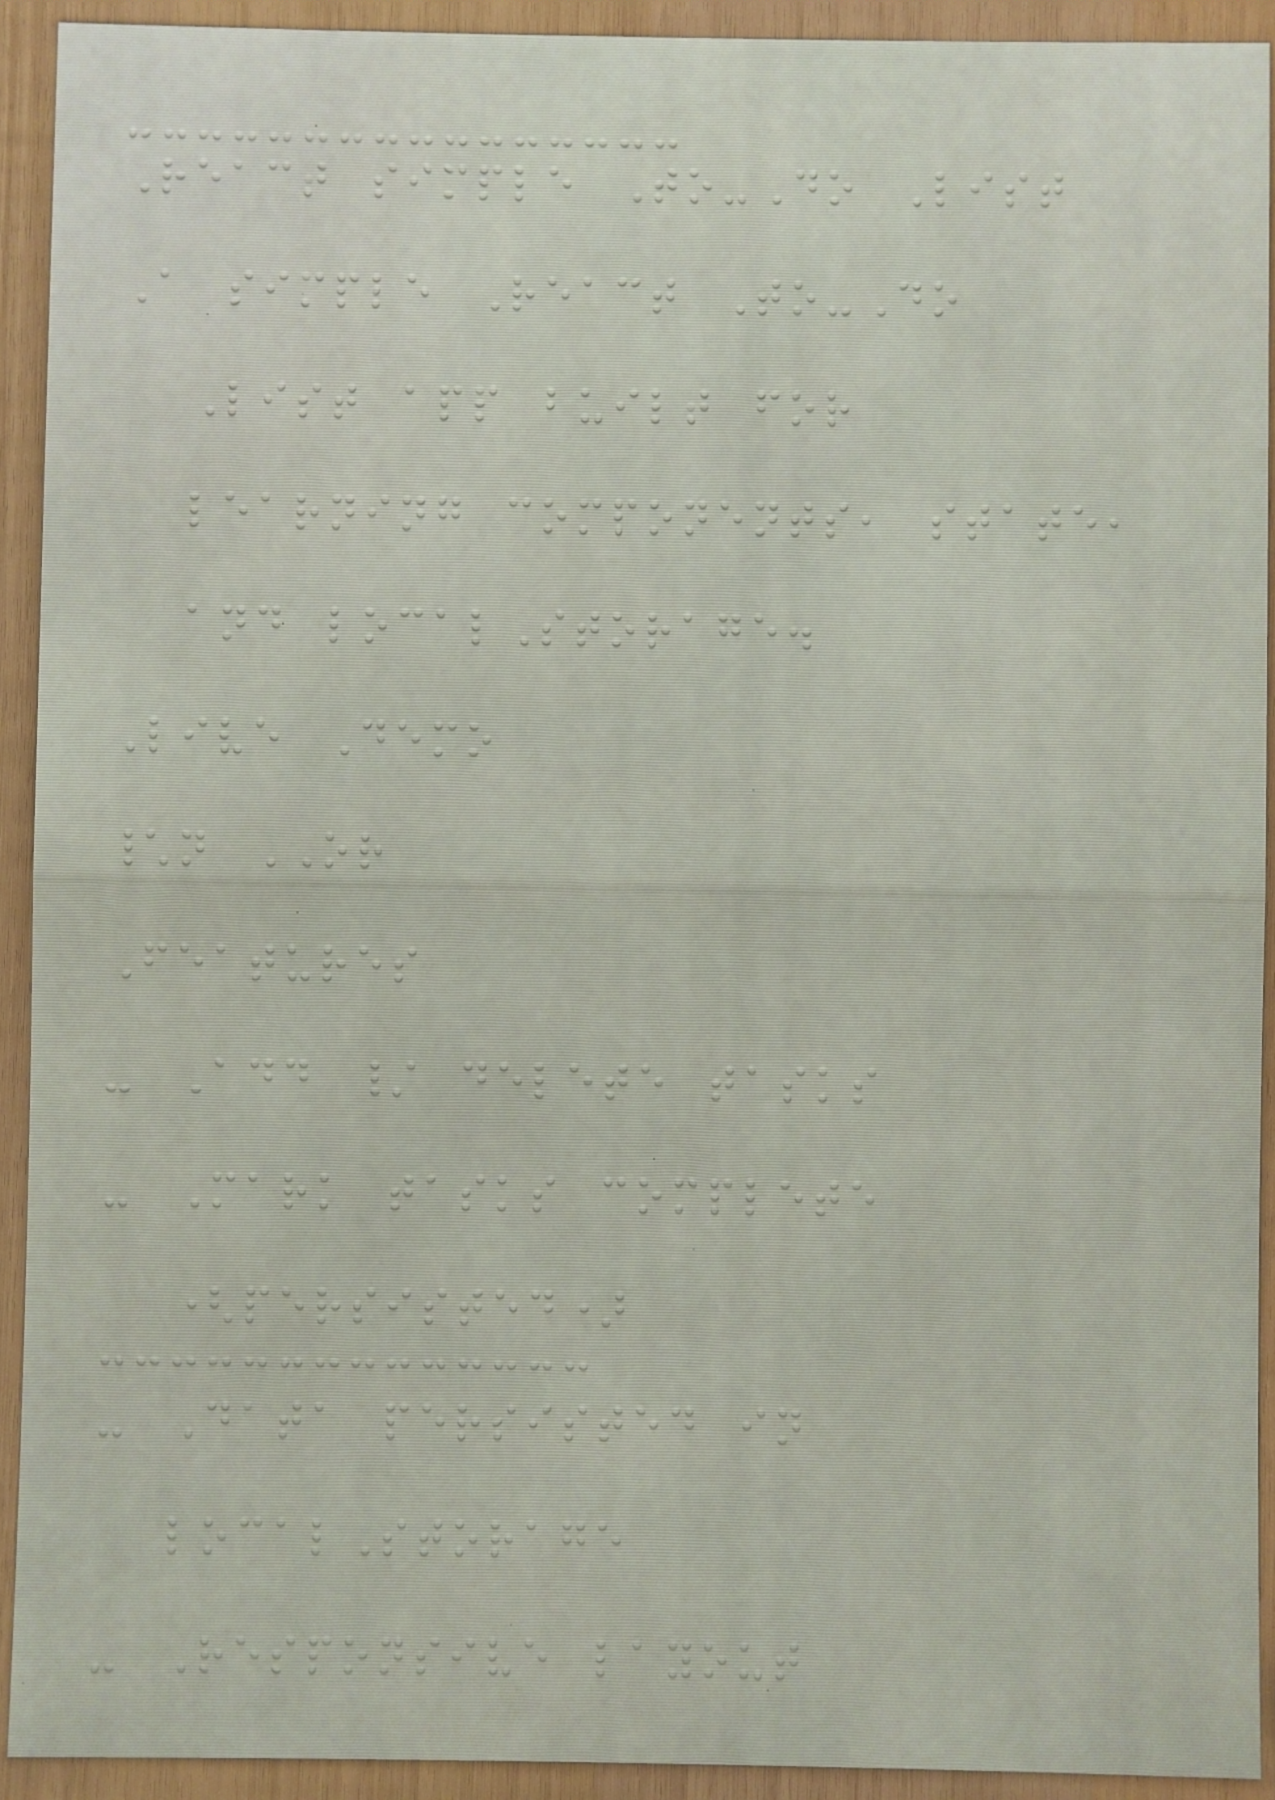React simple To-Do List
A simple React To-Do
List app built for
learning components, state,
and localStorage.
Live Demo
\n OR
Features
- Add / delete tasks
- Mark tasks complete
(persisted)
- Data persisted in
localStorage
- Responsive layout
